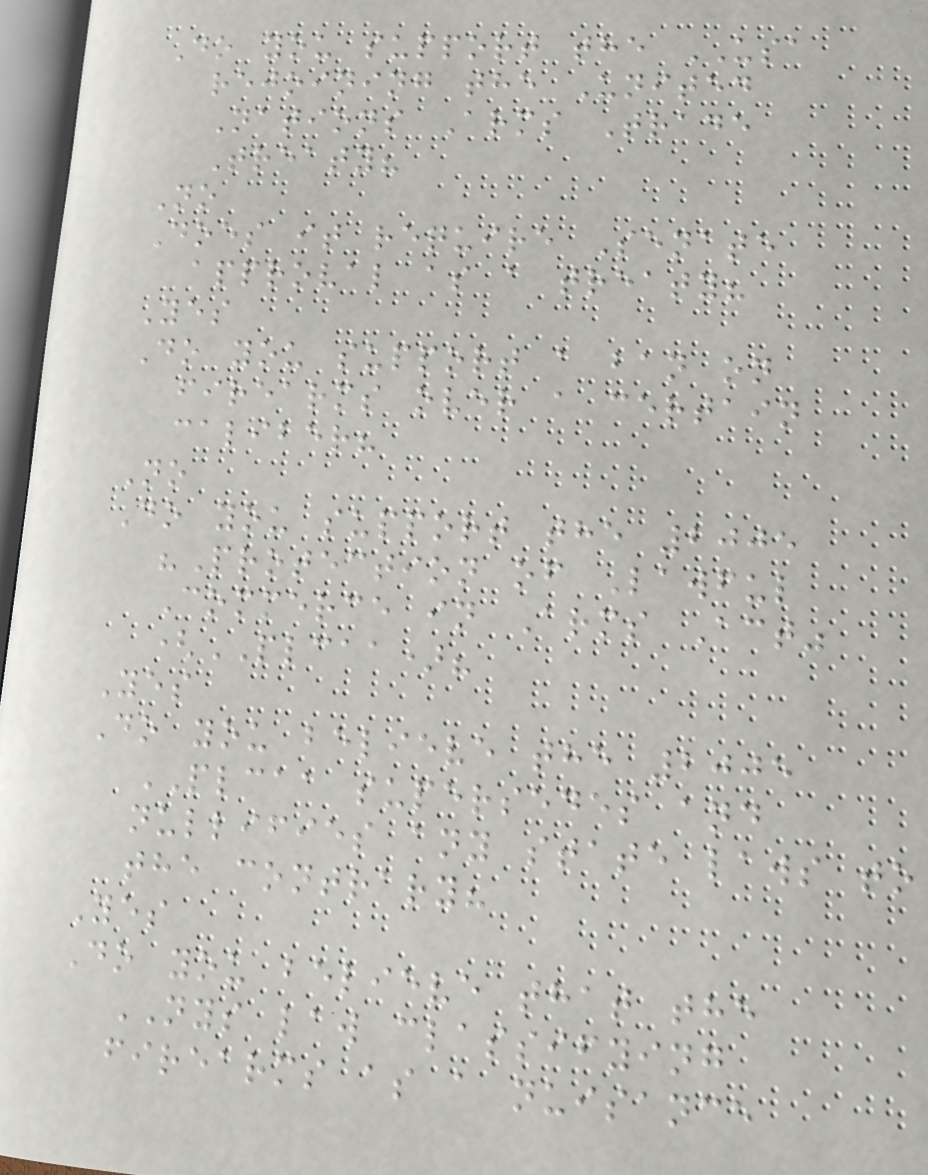Do you support the USA
rejoining the United
Nations Arms Trade
Treaty?
No
Does it require Senate
approval as a treaty?
Yes
Do you support a ban on
firearms over a certain
caliber?
No
Do you support the 2005
"Protection of Lawful
Commerce in Arms Act"
(PLCAA)?
Yes
Do you believe the 2005
PLCAA supersedes and
nullifies any state laws to
the contrary?
Yes
Do you believe that the
NYS law classifying
firearms as a nuisance
